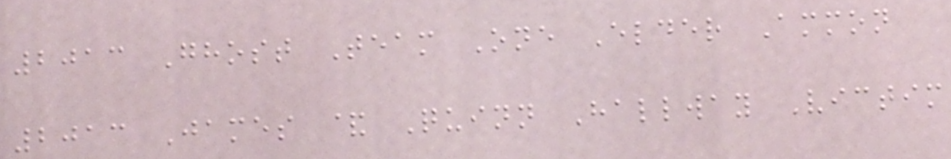2013 Ghost Team One Elder Ammon
2013 James & Quinn Hallway Victim
